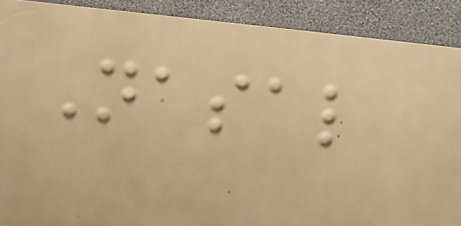Nasal
